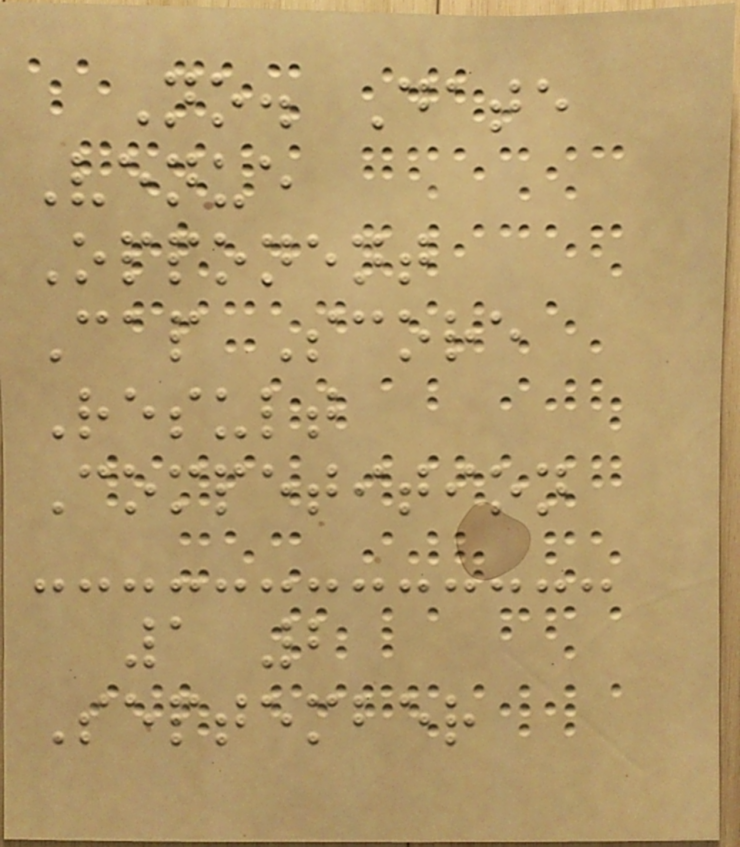No. Date
Venue
Opponent
Cap Score
Result
Competition
1 2
September
